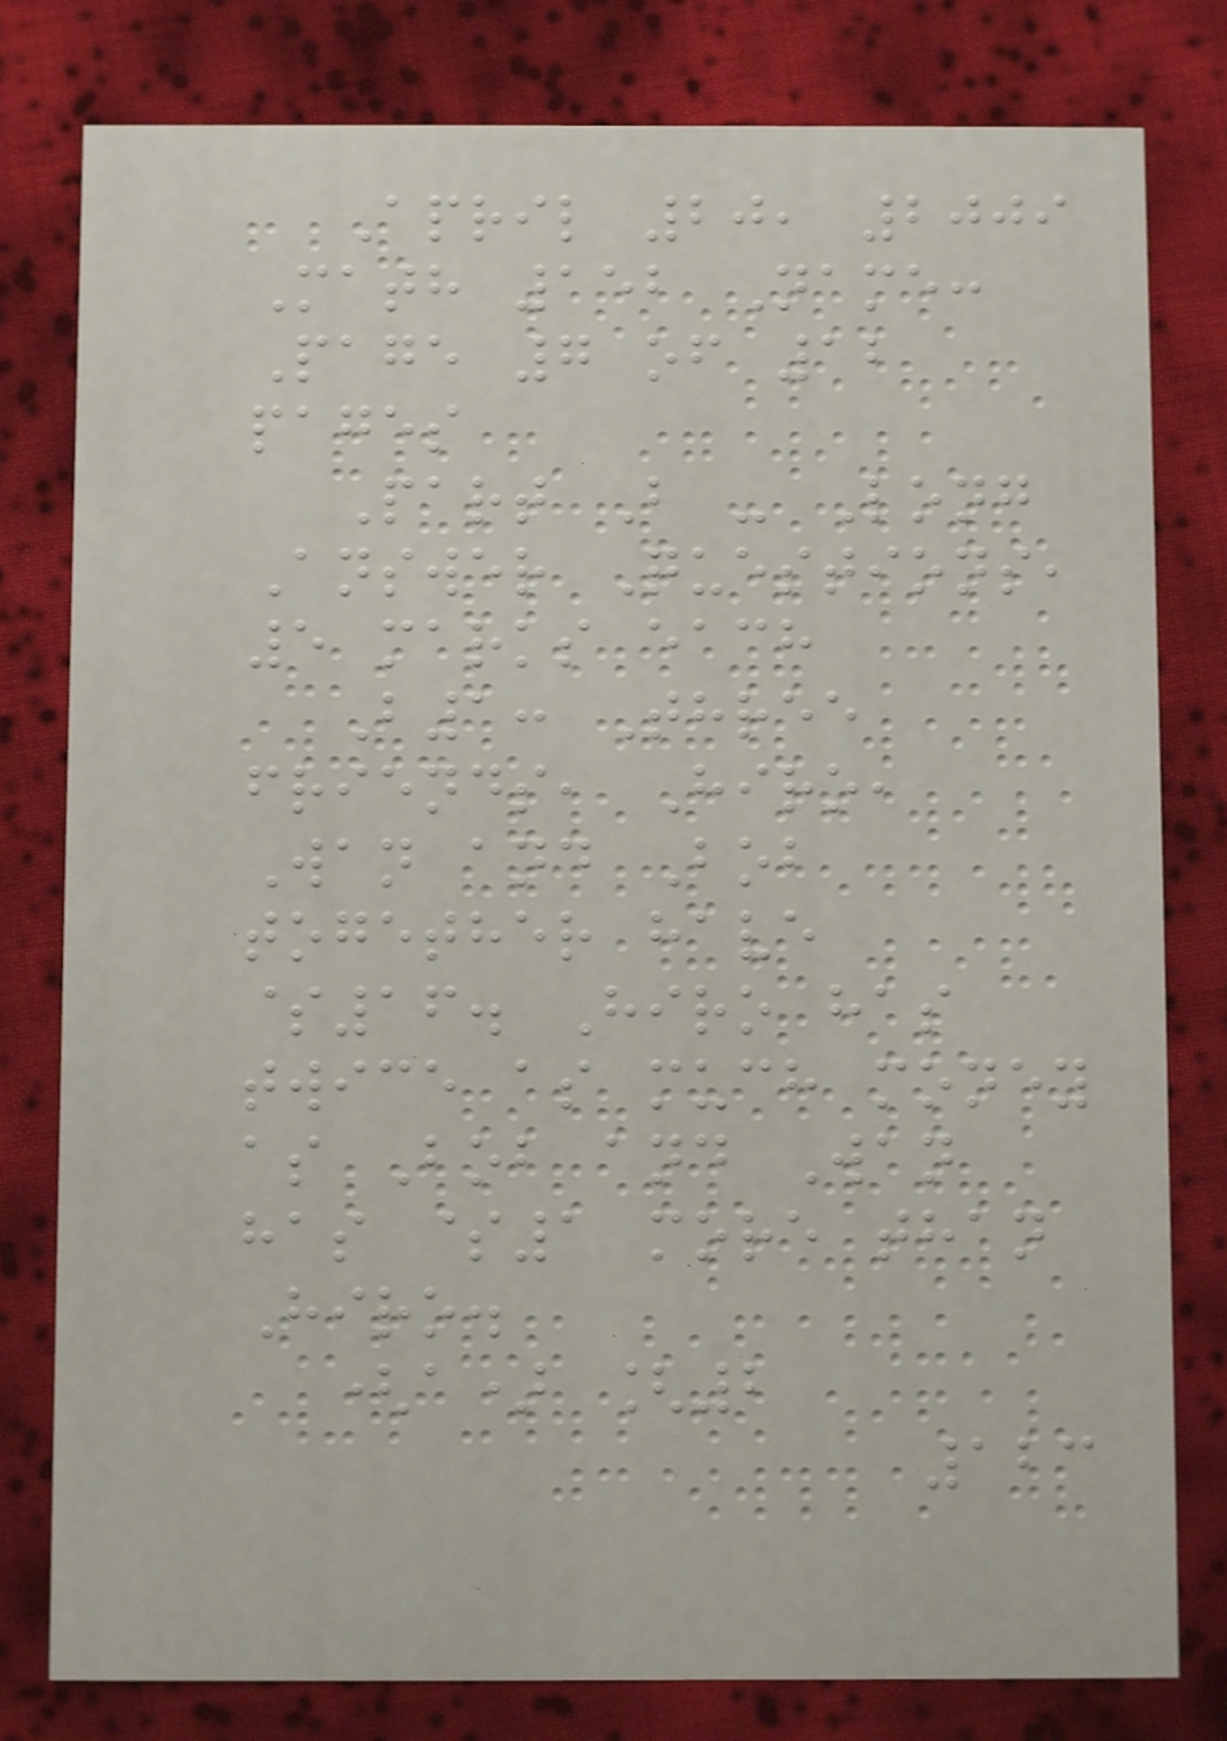April 20, 2009
Math 152 Name:
Page 7 of 12
pages
Part B - Long
Answer Questions,
5 marks each
B1: Three
friends, Hiro,
Wan and Bob
together have
$16. Hiro has
twice as much money
as Bob and Wan
has $1 more than
Hiro.
(a) [2
123
